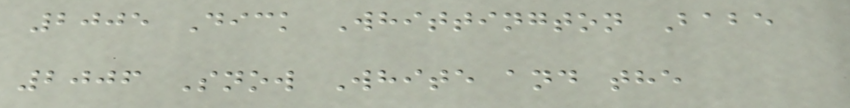2005 Dick Whittington Babe
2006 Snow White and the
